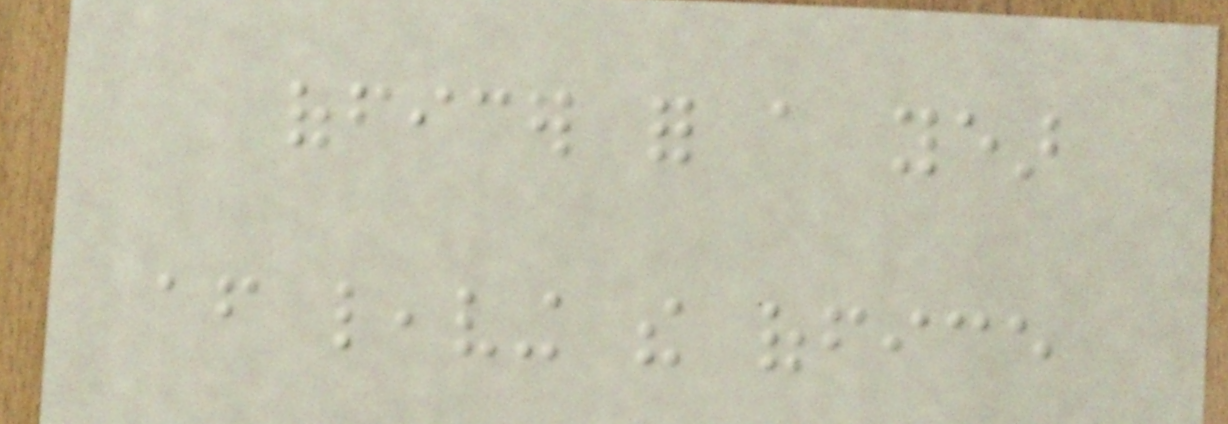officer for a year
after leaving the office
